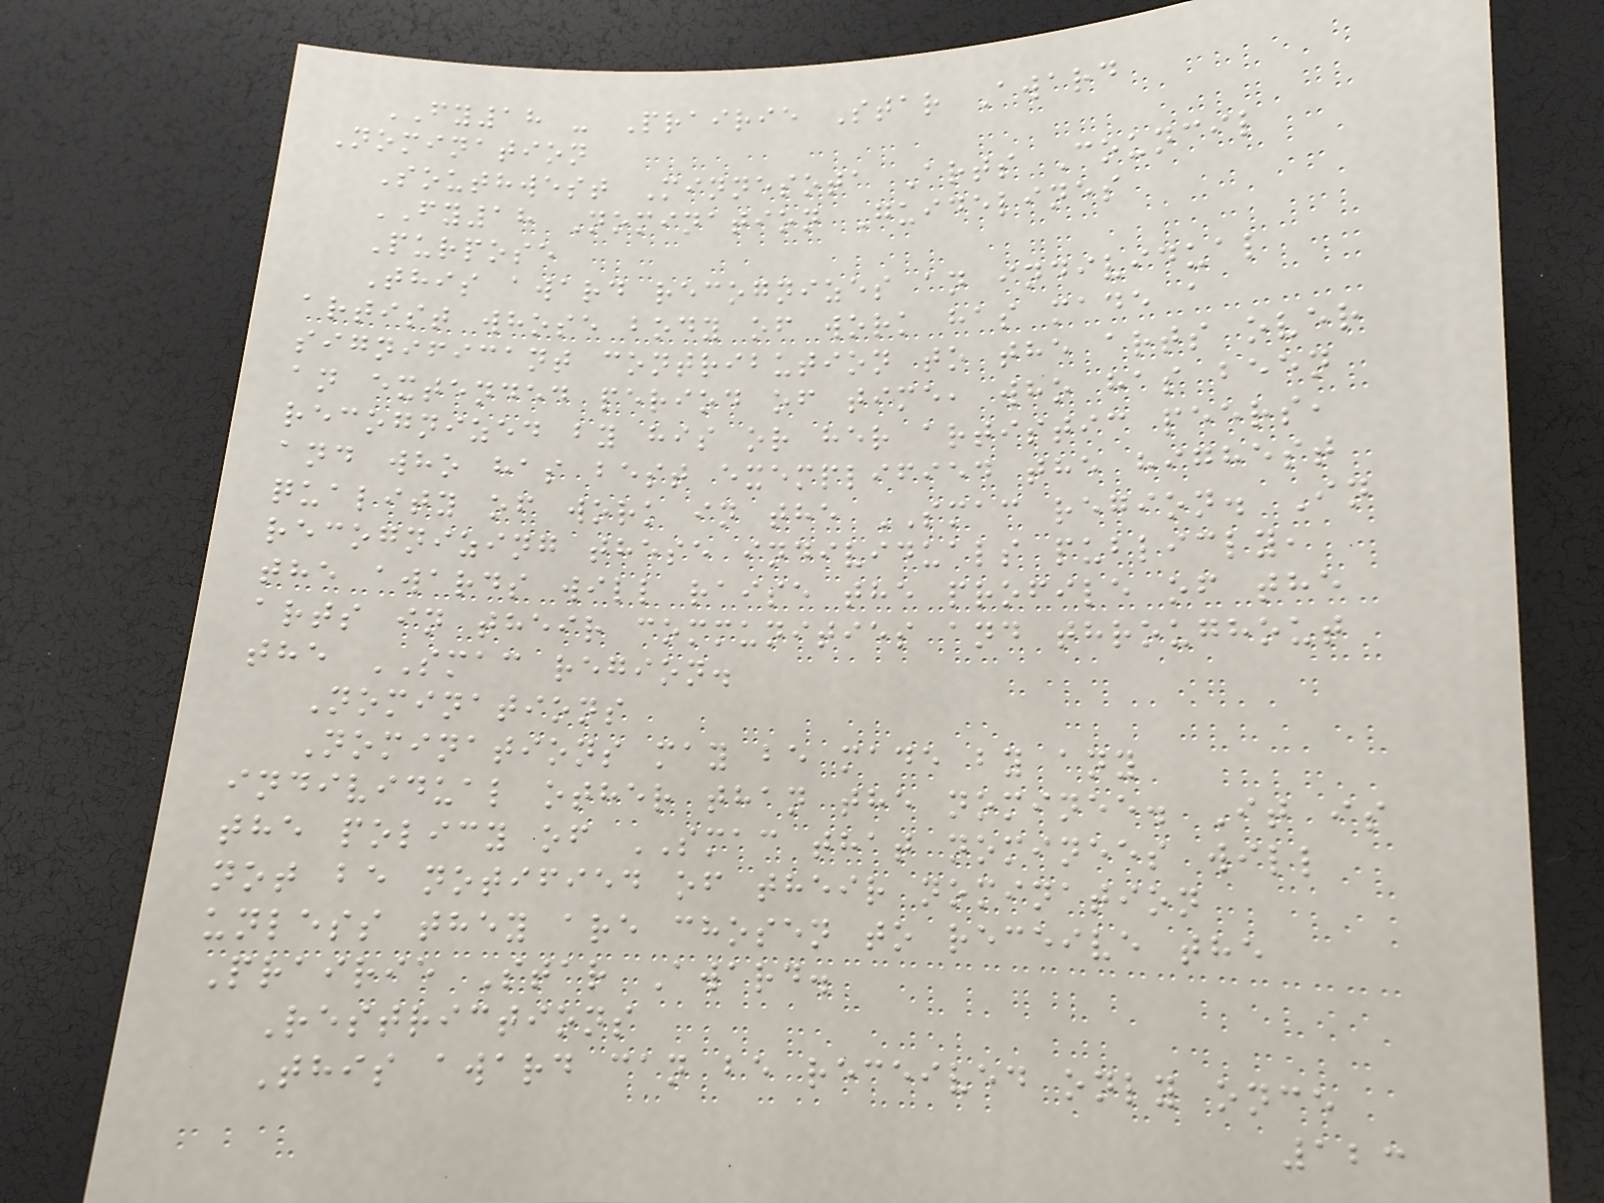FY18 - Prairie Star Award
Nomination
Southwest Minnesota Arts Council
FY18 Nomination Guidelines
Purpose
This award recognizes an individual
artist whose body of work has made a
significant contribution to the arts over
an extended period of time, who has been
recognized by his or her artistic peers,
and who has best exemplified the highest
quality of work in the SMAC region. In
recognizing these individuals publicly,
the awards will raise the profile of the
arts in their communities and throughout
the SMAC region.
Nominations
Nominations may be made by any
individual other than the nominee. It is
the policy of SMAC that nominees will
not be notified of their nomination
unless they are chosen to receive the
Prairie Star Award.
Restrictions
This award can be received only once
123
